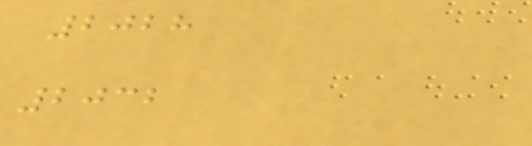2028
2032
